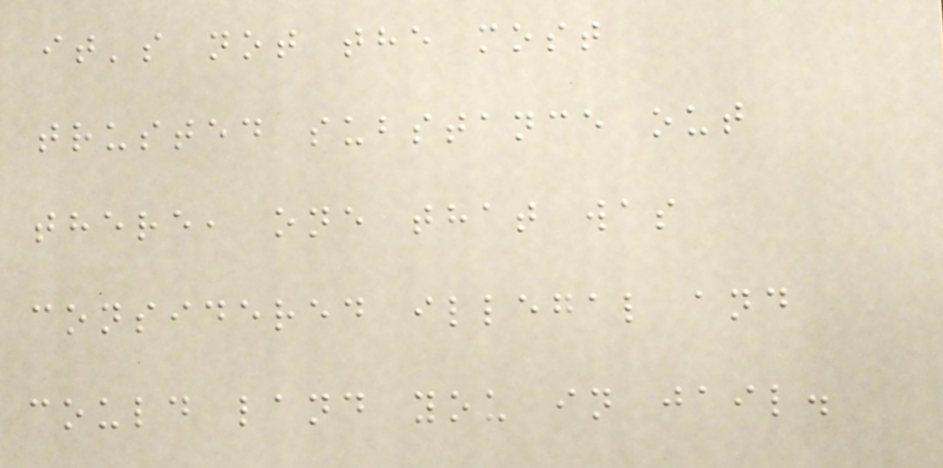it's not the most
trusted substance out
there, one that was
considered illegal and
could land you in jail.
